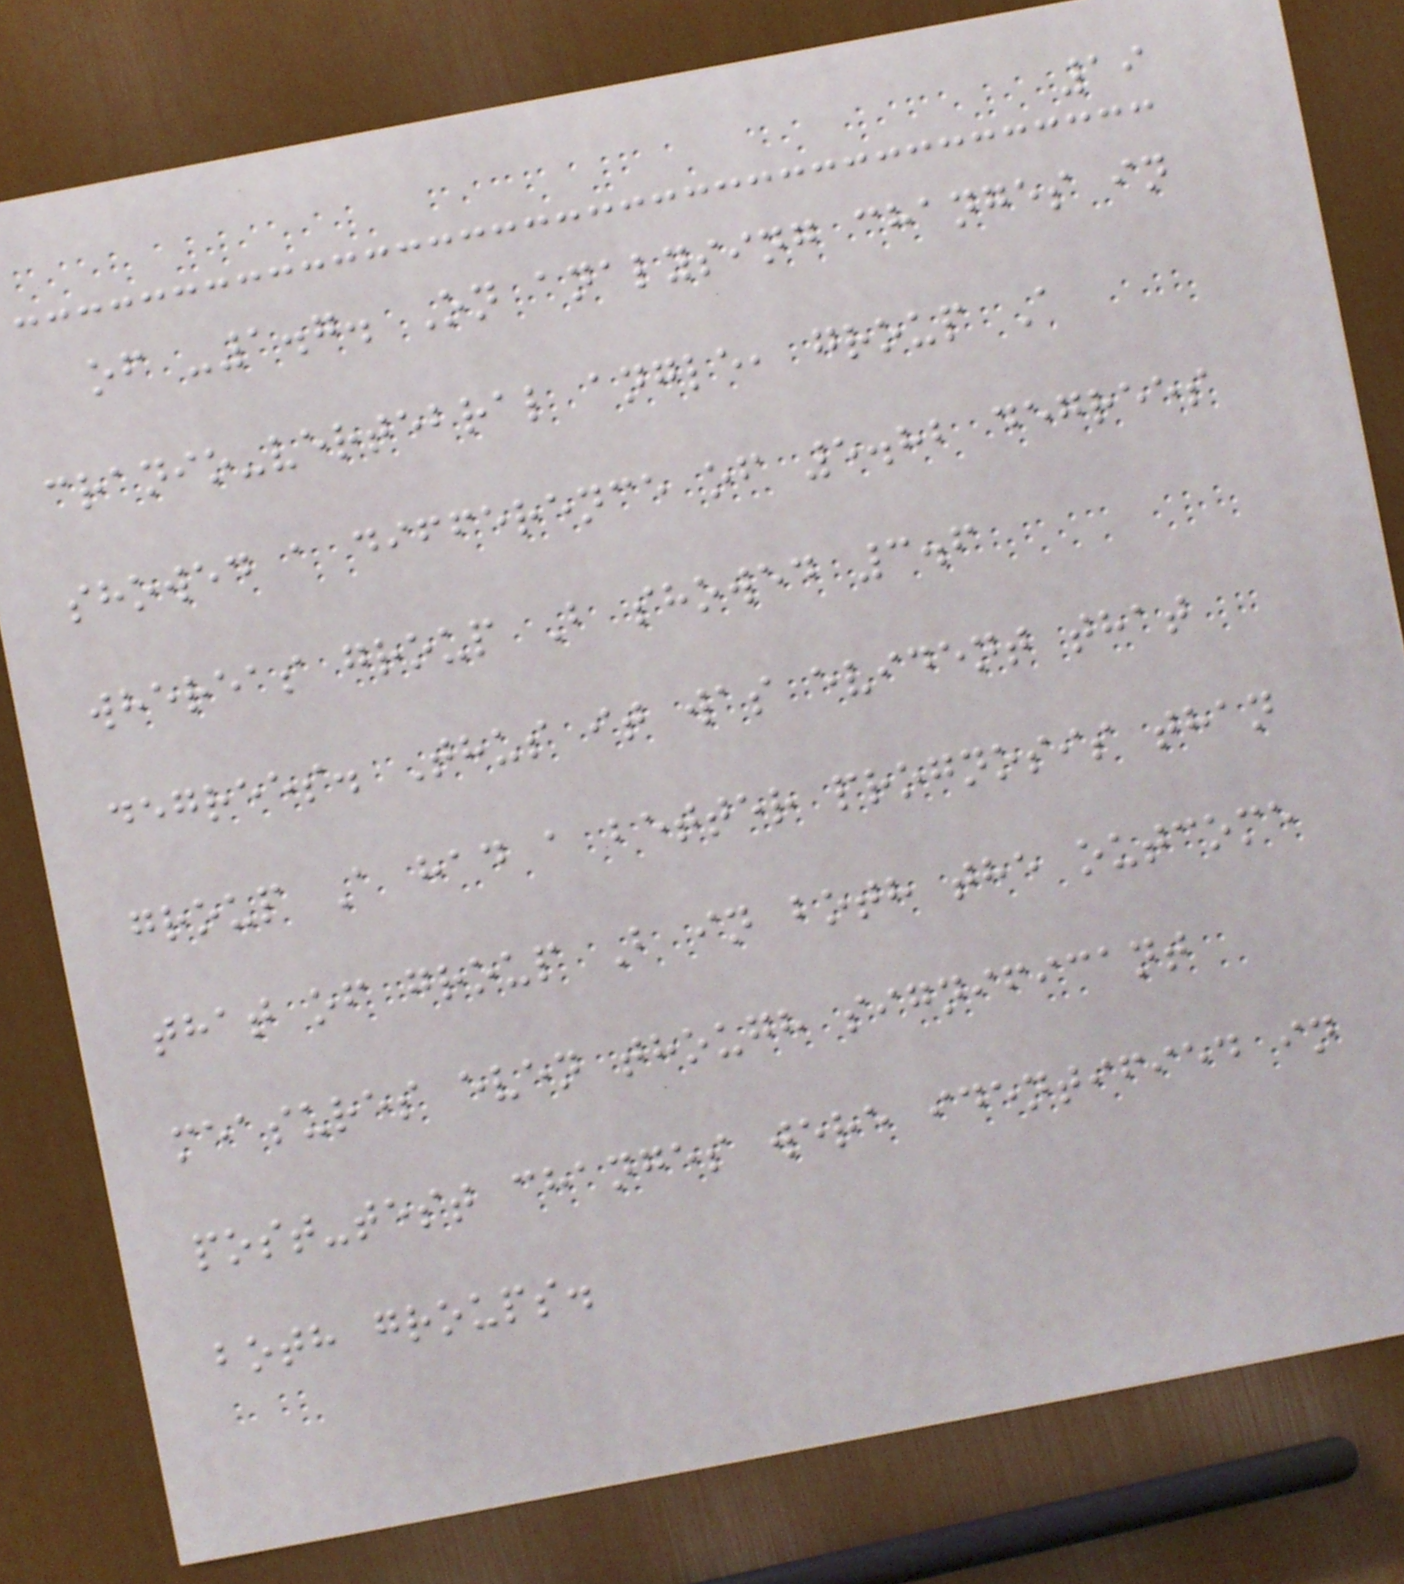19
of -1.7. On analysing changes in
cranio-vertebral angle, group A
showed a difference of 5.82 degrees
whereas group B showed 3.6
degrees. Thus it was evident that
group A had a better prognosis than
that of group B in both the outcome
measures even though significant
post-test changes were identified in
both groups.
